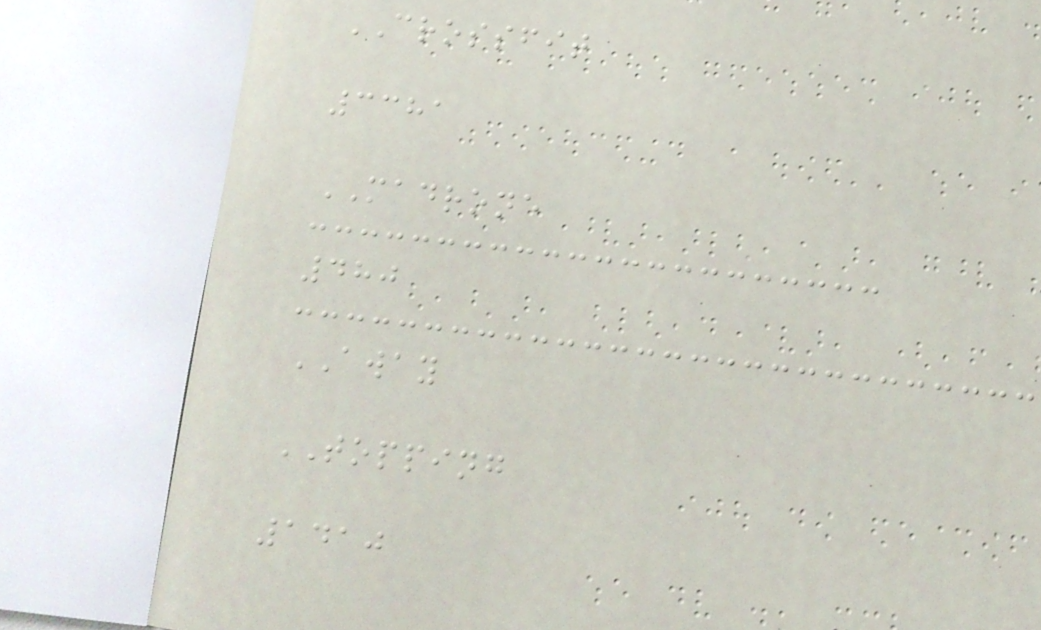CROSSFIT
3381
MADRONE
480
AWAY
TOPPING
1410
